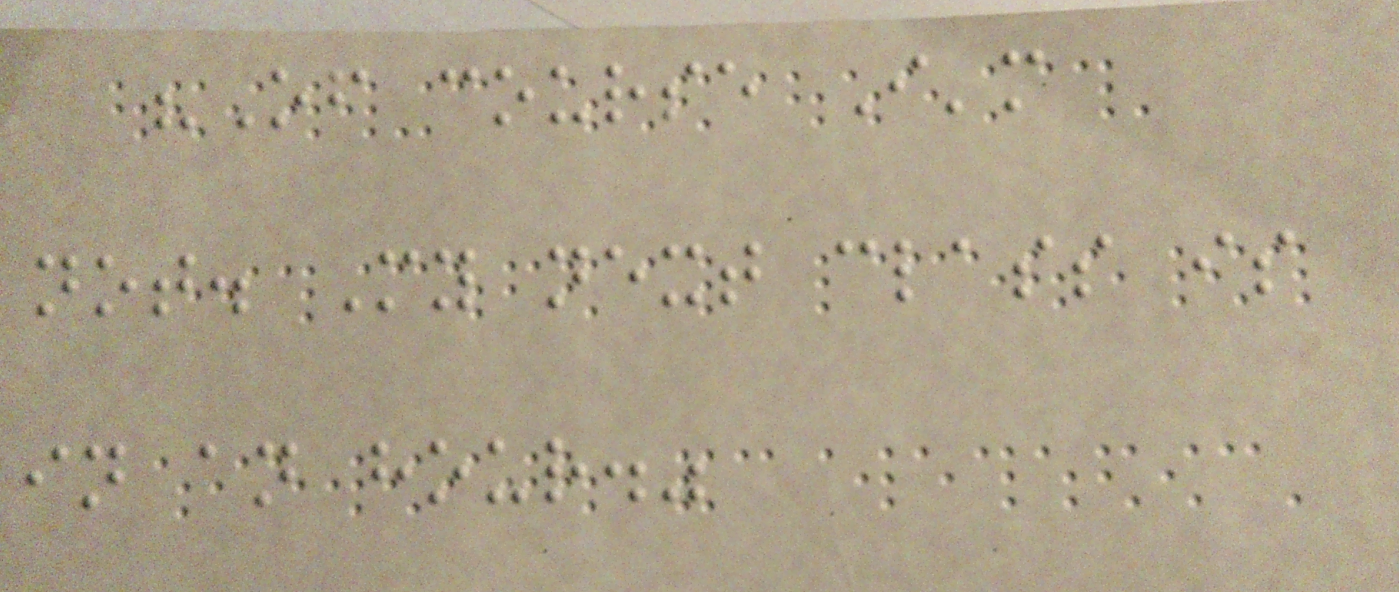"Of course I'm
not. My next class is
in an hour."
